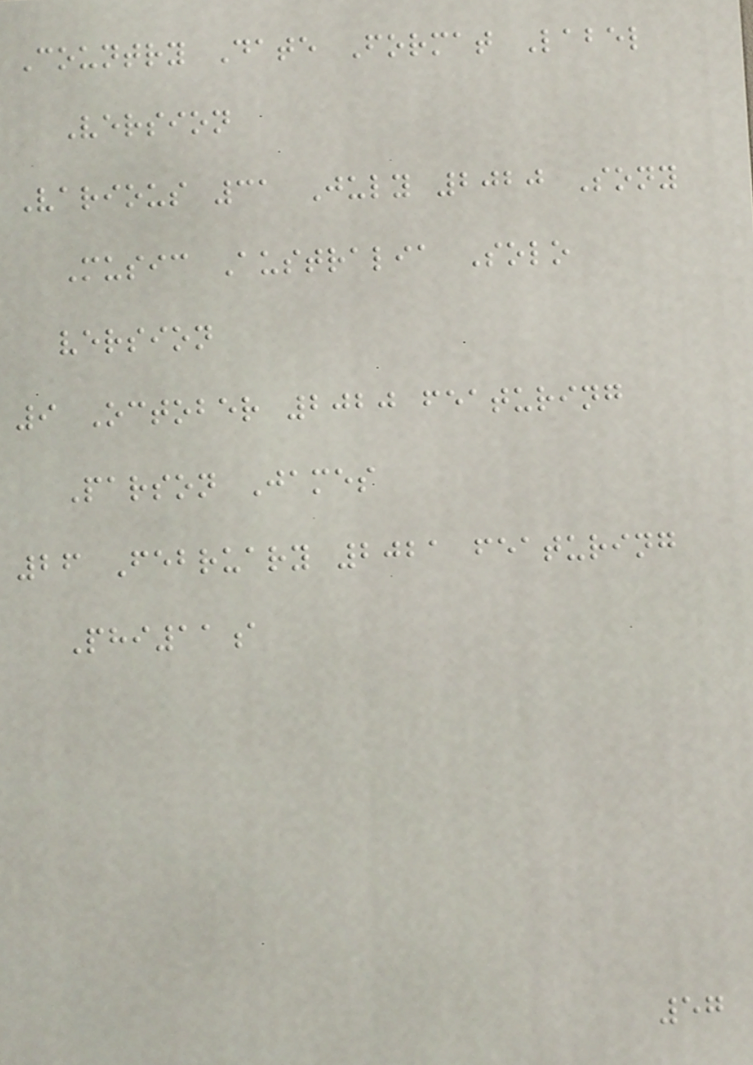Country Date Format Label
Version
Various 31 July 2020 Sony
Music Australia Solo
version
9 October 2020 featuring
Parson James
26 February 2021 featuring
Phi11a
57
